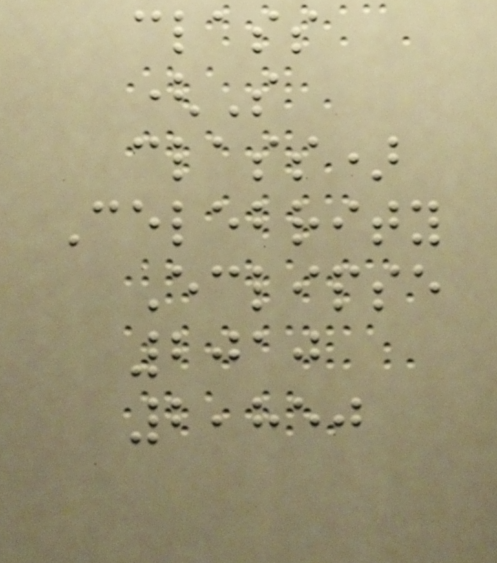class
(S
class)
Celebrity
Eclipse
2010
2,850
